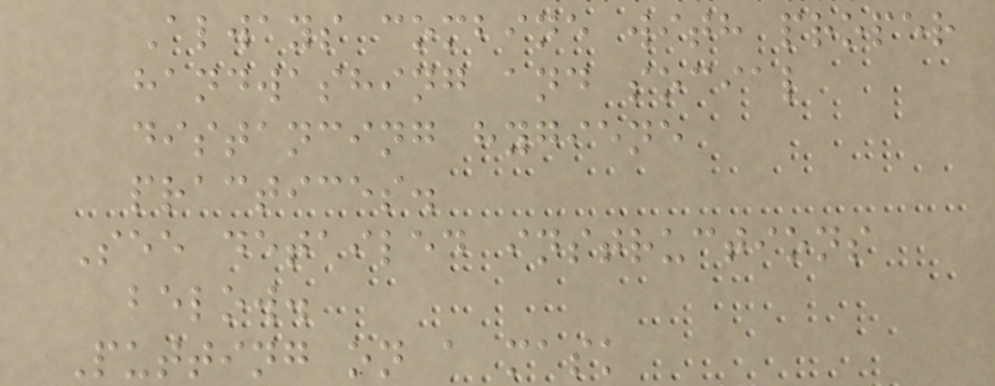Always combine with proper
handwashing and social
distancing hygiene
practices.
See detailed instructions
below.
Putting on a mask
